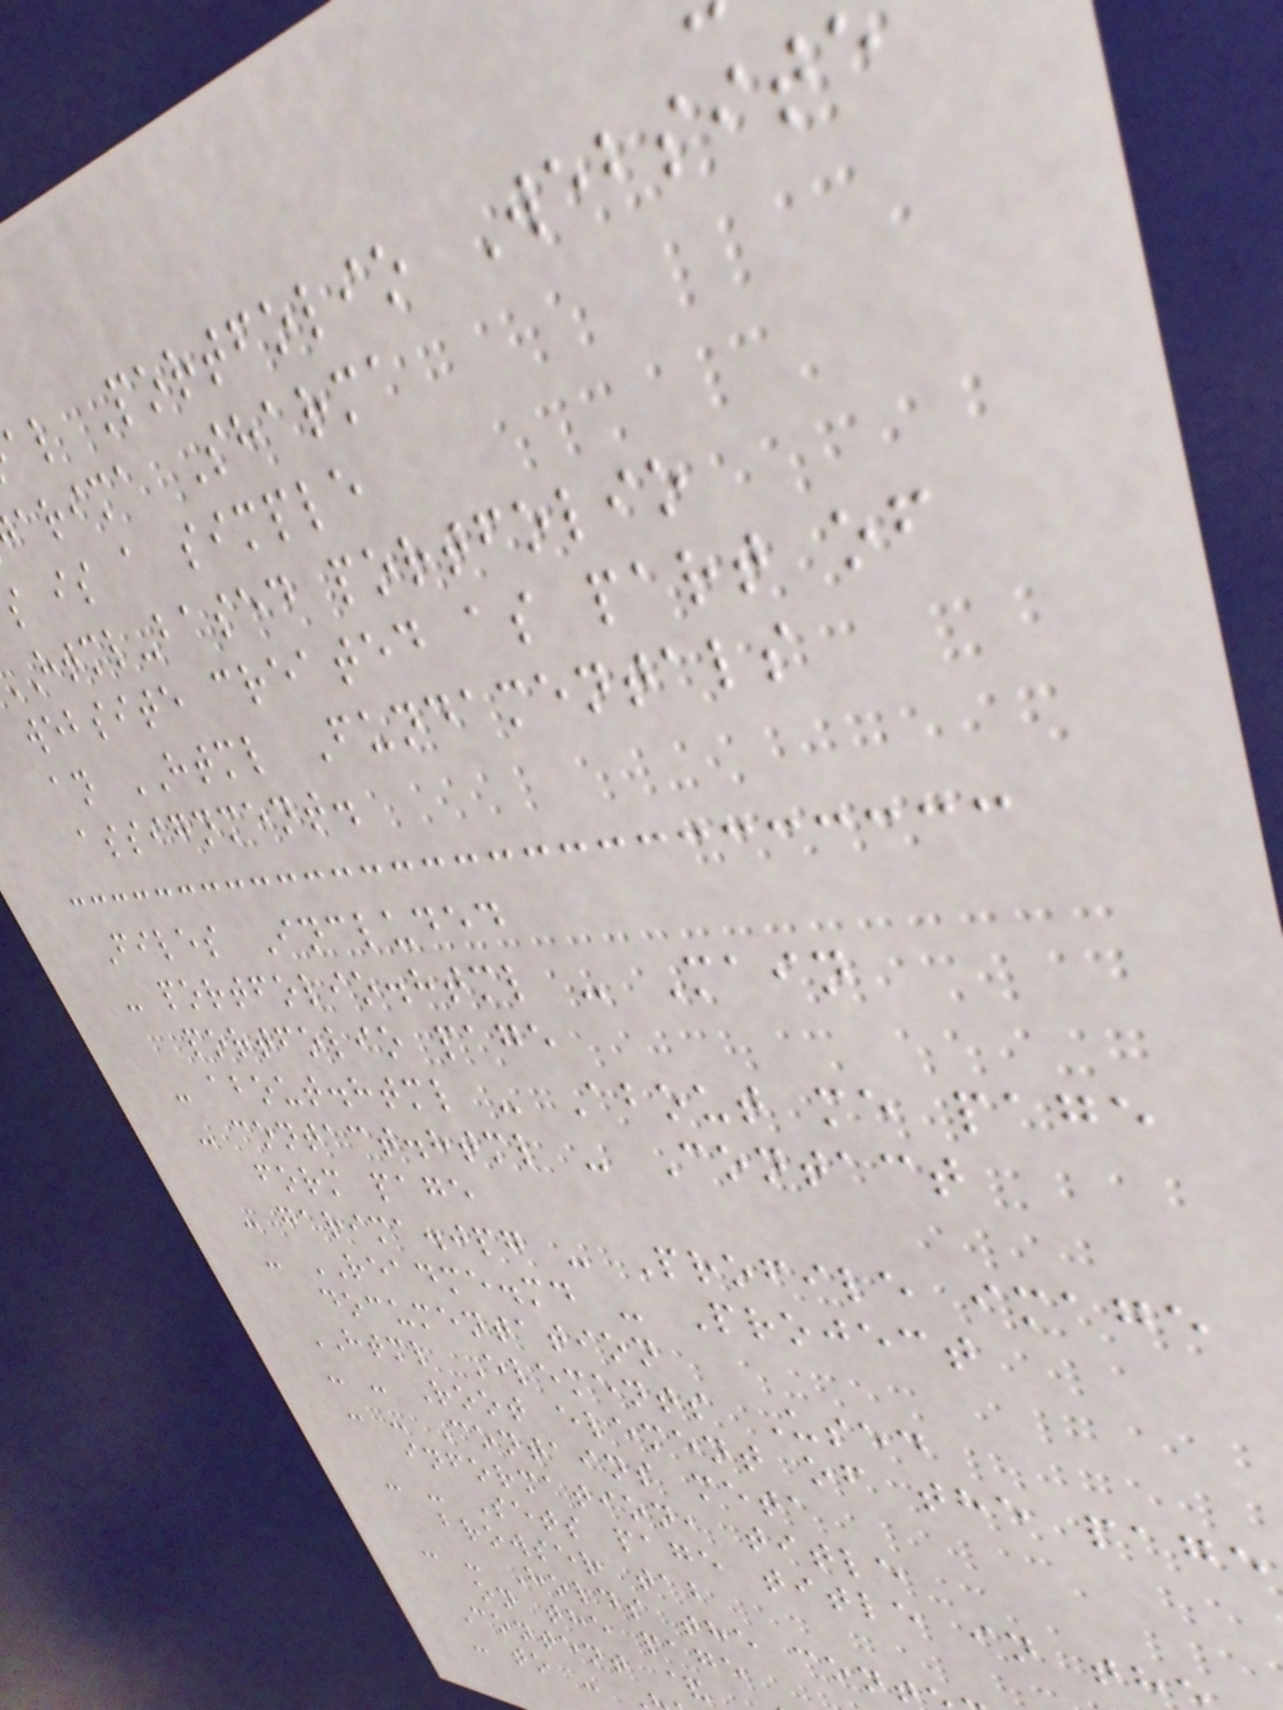al Portfolio Website
arima Sharma
s is a simple
html-based portfolio
website created as part of
an HTML Fundamentals
assignment.
Files Included
- portfolio.html - Main
portfolio page
- about.html - About me page
- contact.html - Contact
form page
- garima.jpg - Profile image
- README.md - Project
documentation
HTML Elements Used
- - Root element of the page
- - Contains meta
information, title
- - Sets page title in th
browser tab
- - Holds the cont
on the page
Content &
- to -
